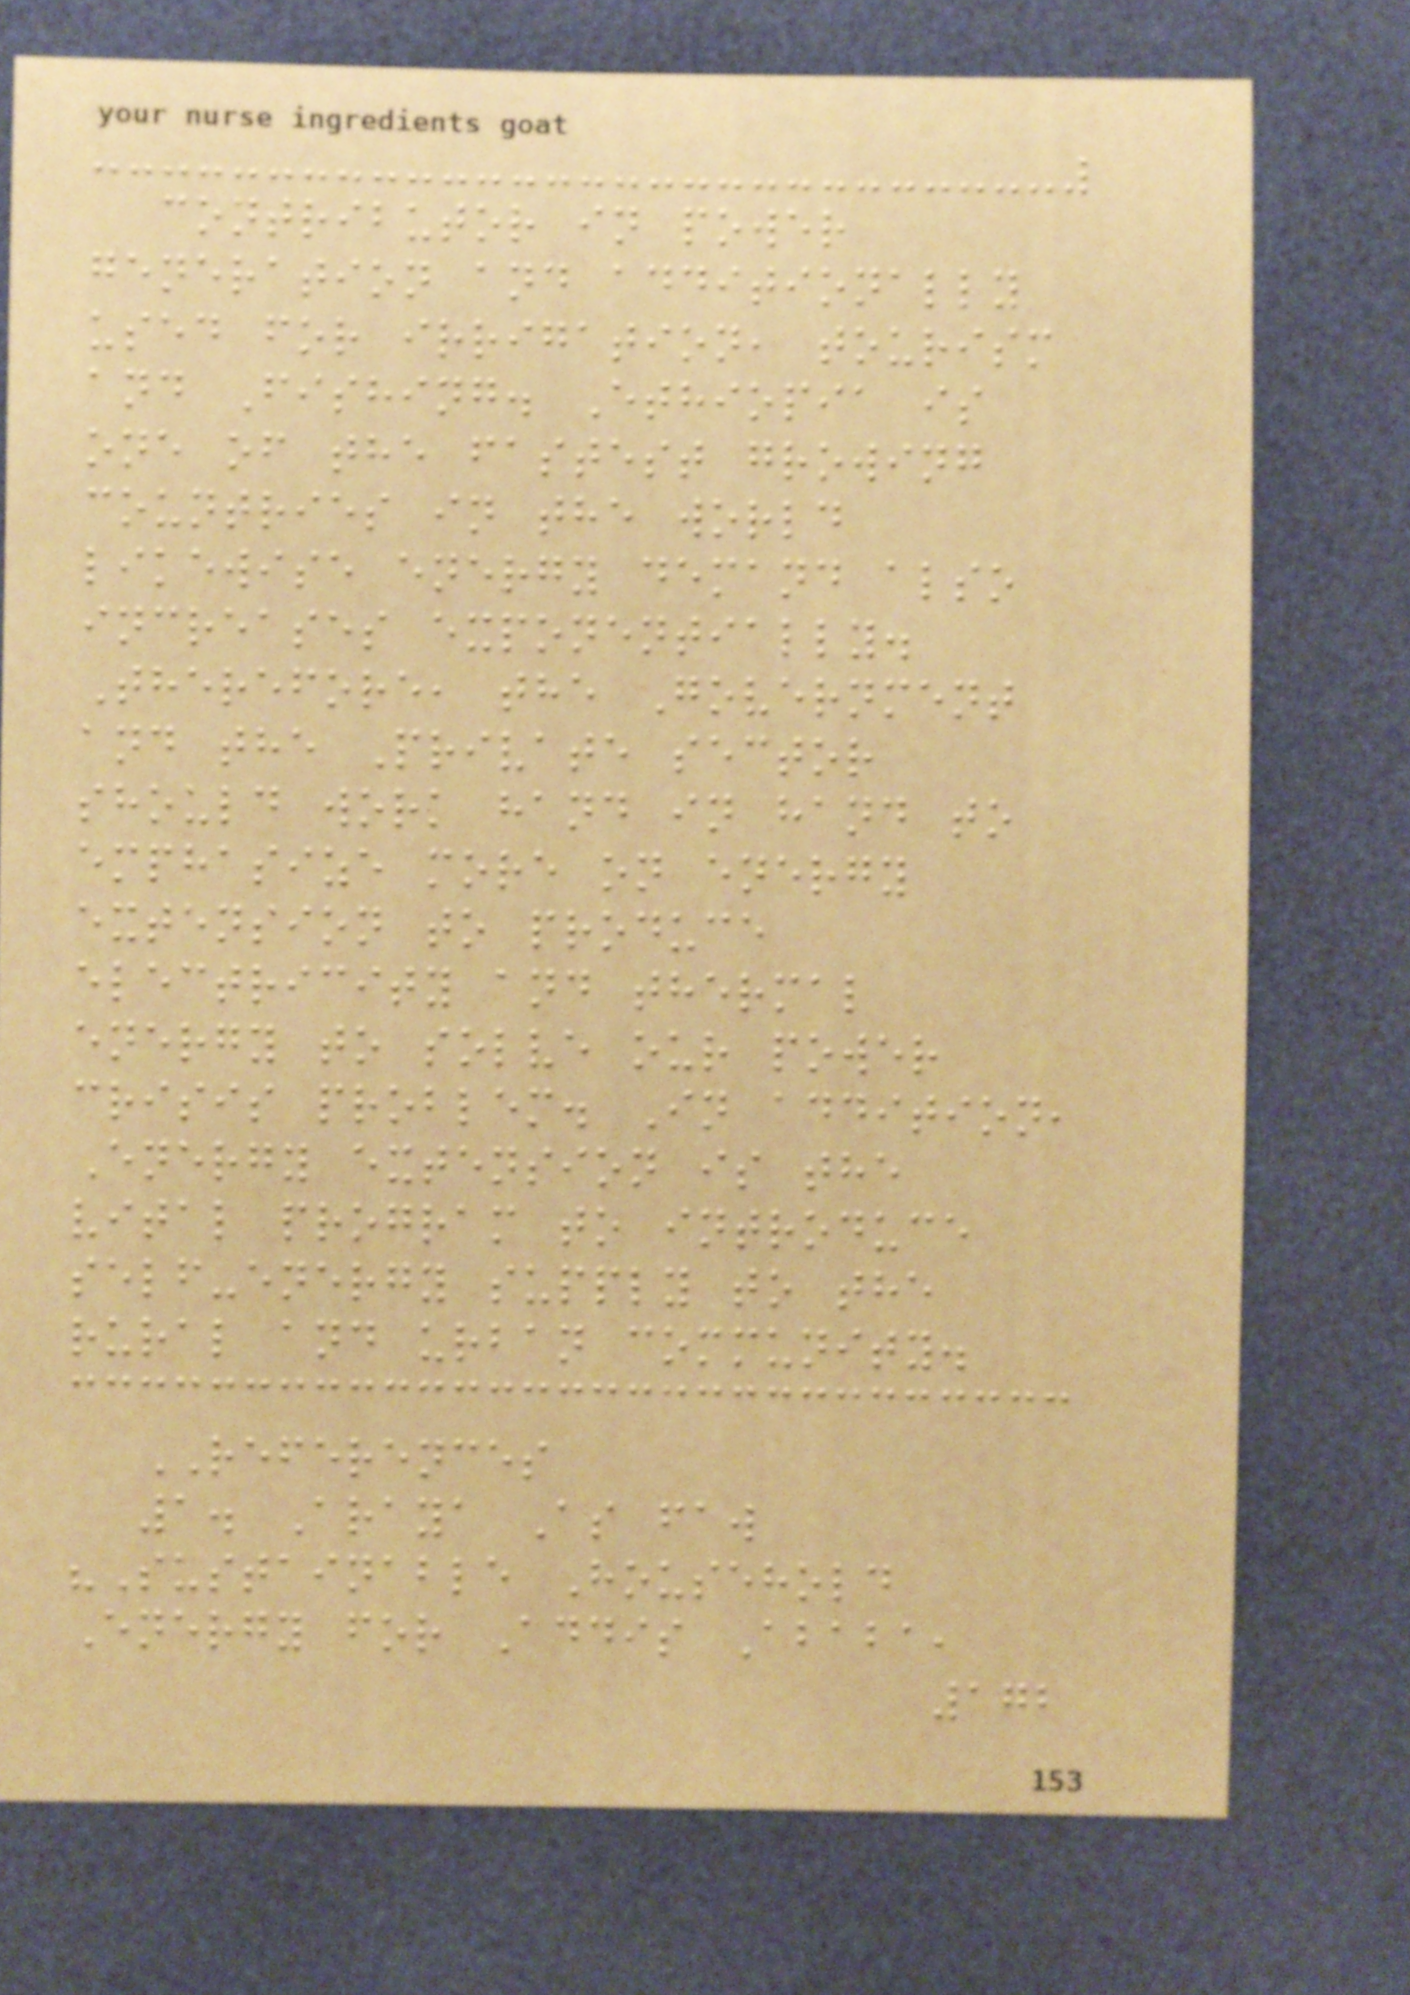contributor in power
generation and additionally
used for irrigation, tourism
and Fishing. Ethiopia is
one of the fastest growing
countries in the world
likewise energy demand also
increases exponentially.
Therefore, the Government
and the Private sector
should work hand in hand to
emphasize more on energy
extension to produce
electricity and thermal
energy to solve our power
crisis problem. In addition,
Energy extension is the
vital program to introduce
self-energy supply to the
rural and urban community.
REFERENCES
1. Araya As faw
"Sustainable Household
Energy for Addis Ababa,
172
